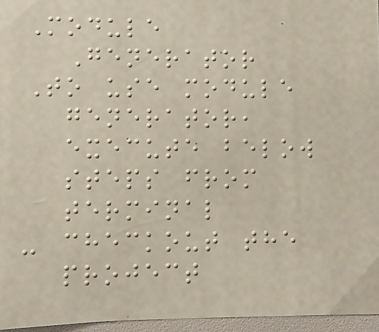Module
Generator
To use module
generator,
execute below
steps from
terminal
- checkout the
project
